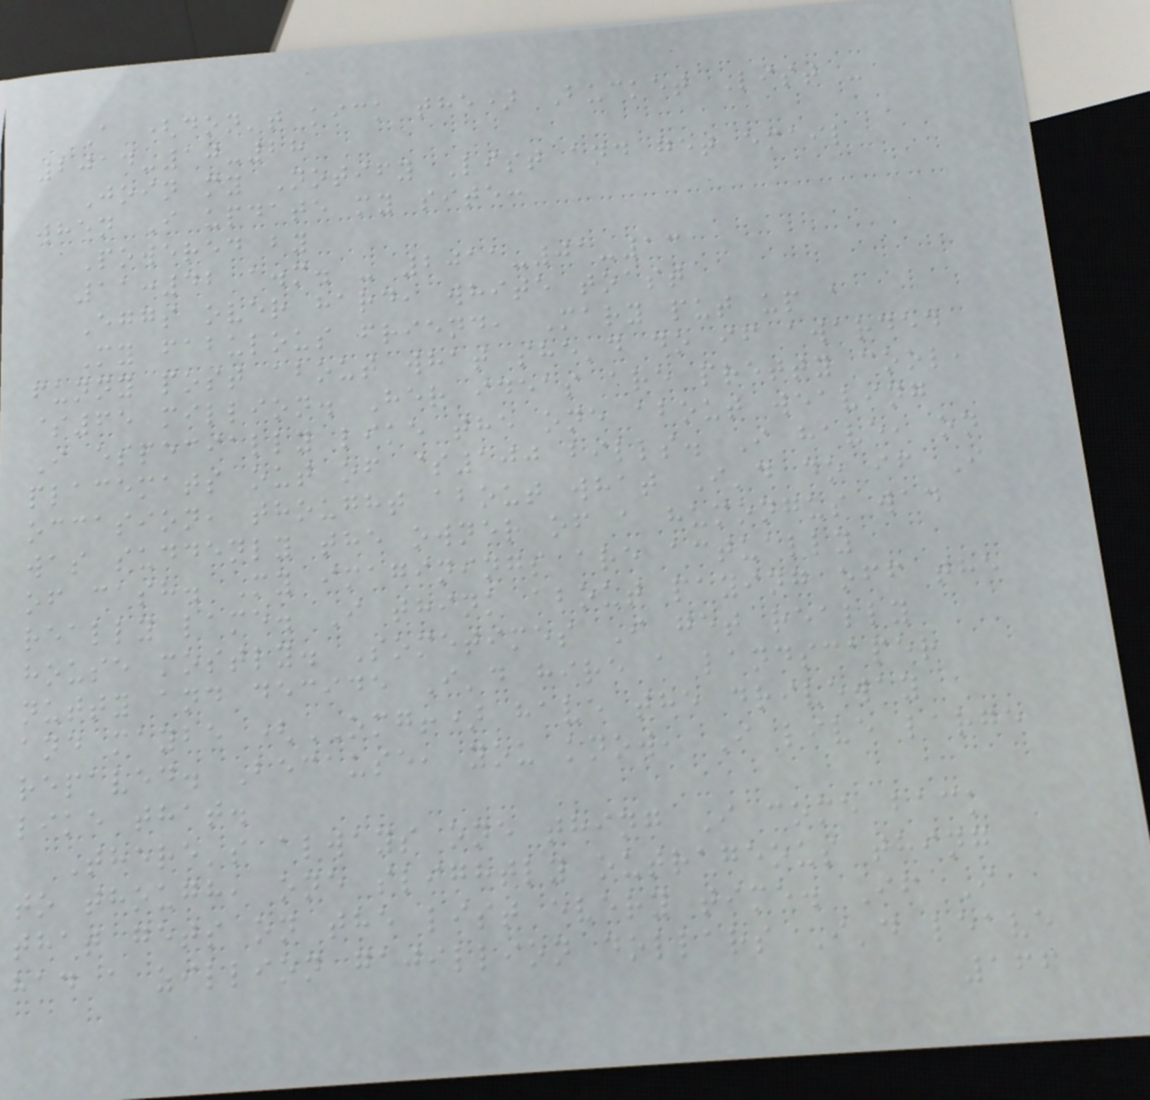A (don't kick the) Bucket List -
2014-10-28
Join my Notify List and get email
when I update my site:
Powered by
11:42 a.m. - 2011-01-13
Eggs over hard, white toast
My fabulous friend, Mary put up a
funny post about what she'd do if awarded
$65 million. Her ideas are pretty cool,
I especially like the one about weaving
placemats out of $100 bills. I have, on
occasion, thought about what I'd do if I
was suddenly the owner of a humongus wad
of cash. My imaginings are actually
really lame. I think about paying off the
house mostly. Sometimes I get really
nutty and decide I'd hire a landscaper
and maybe (OMG!) have the driveway
repaved. Because, you know, I live large
like that.
There's always one thing I come back
to though, one slightly outrageous thing
that gets on the list every time. If I
had a zillion gajillion dollars I'd leave
166
